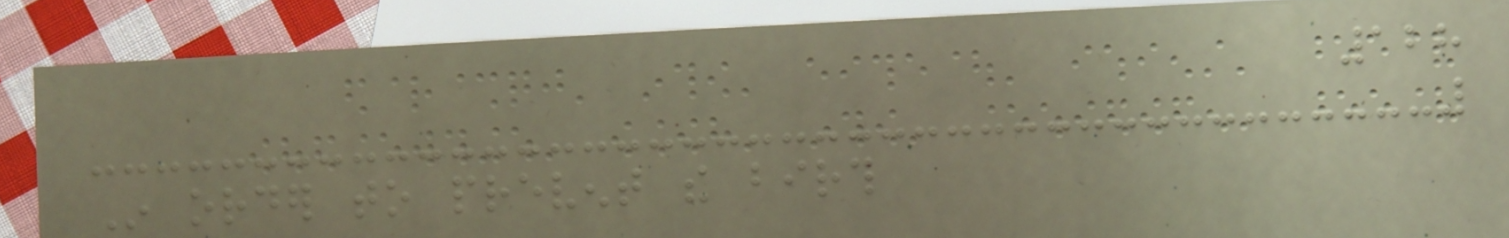128
In order to prevent the birth
